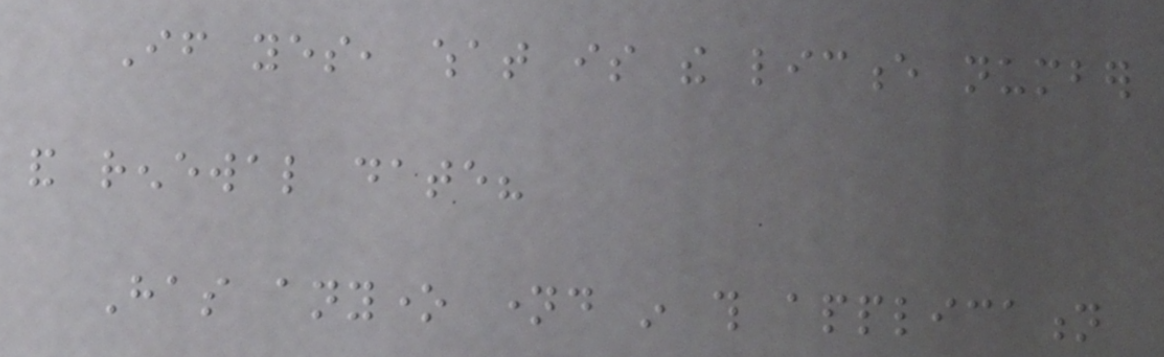If yes, what is the licence number
and renewal date?
Has anyone named in this application
